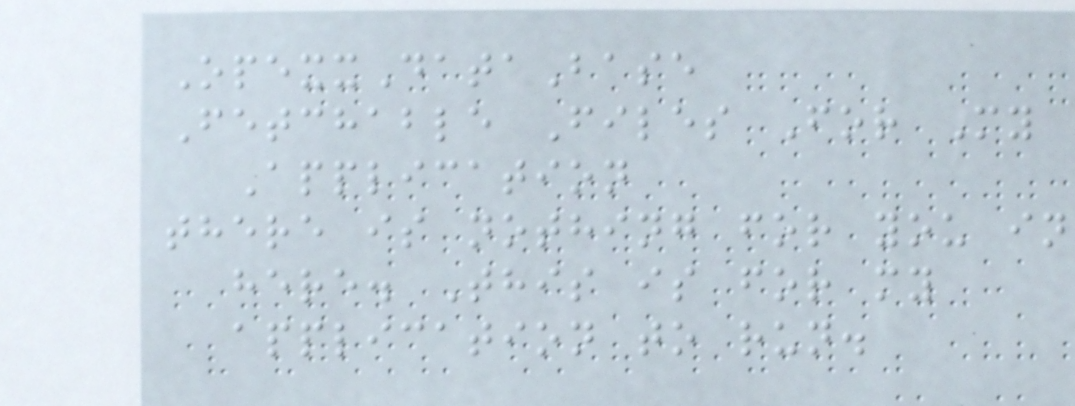OpexxDataBase
Fetchable Files For My
Application
there is nothing for you in
here. This is for my
application to run.
